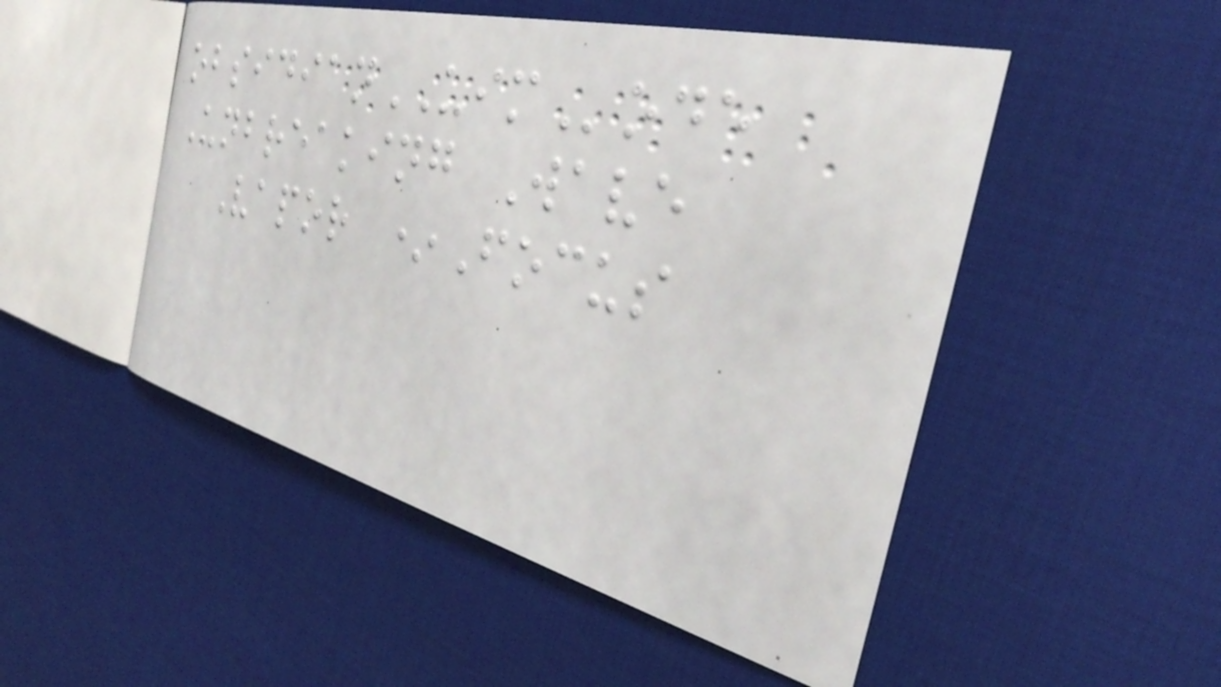obsidianUIMode
Unbreaking Wave
Vapor *Focus
